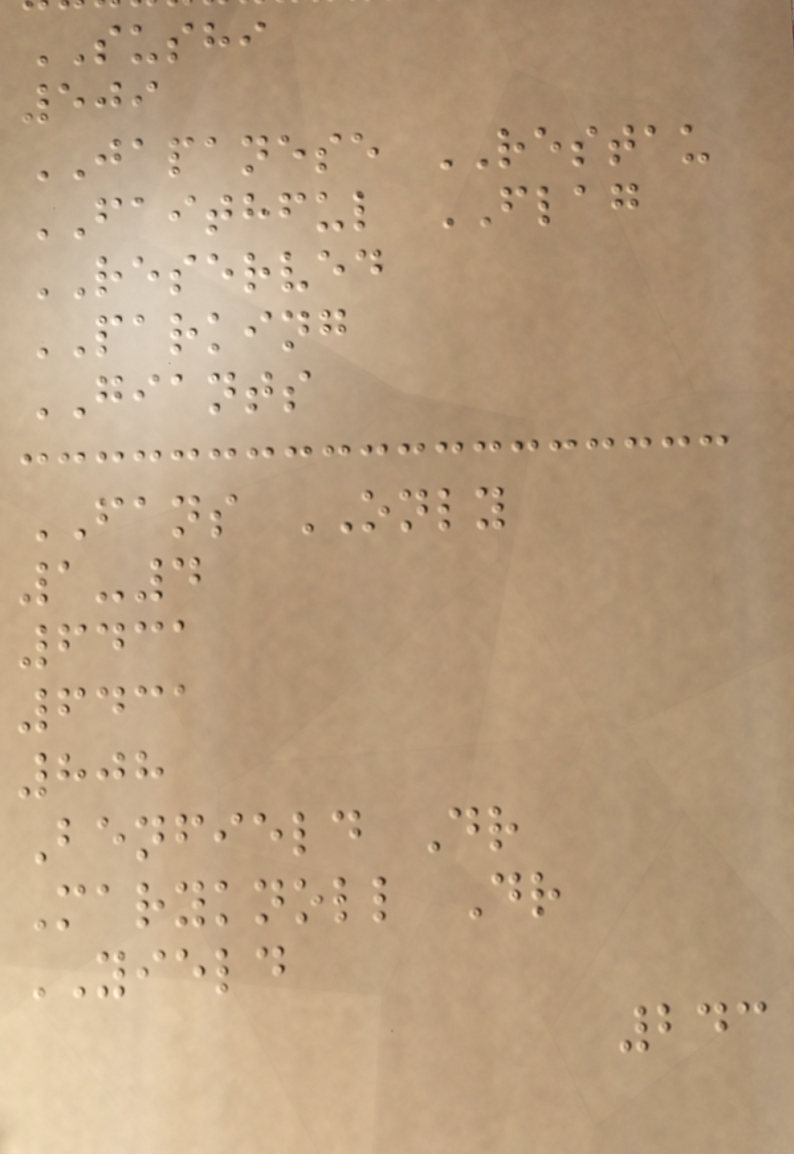SUSHI
509
JAPANESE RESTAU
FAITHFUL FLAG
RESERVED
PARKING
GIANTS
FANS ONLY
1-4
6431
6431
808
Benfield Dr
Maryknoll Dr
YIELD
243
